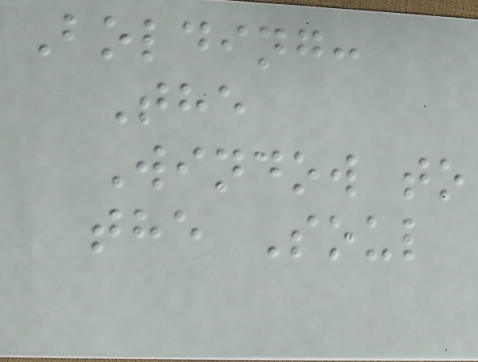Bolding:
The
Window to
the Soul
